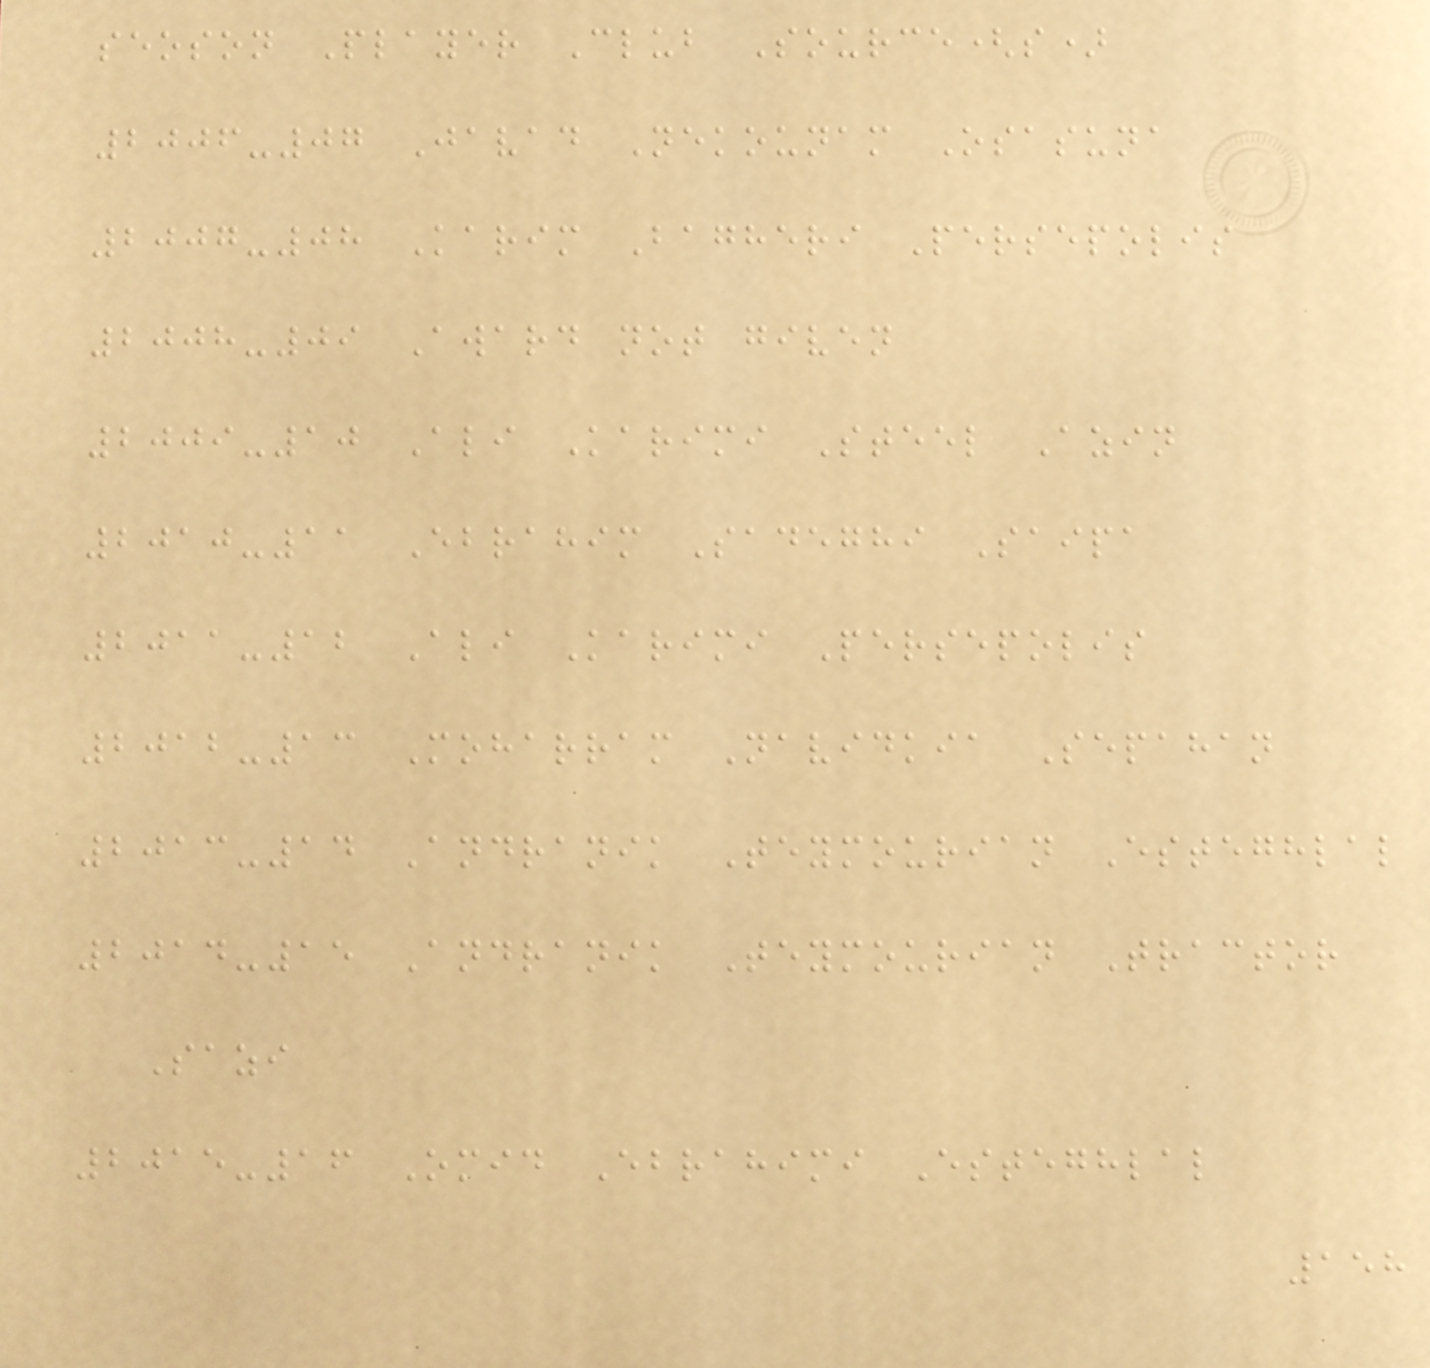seoson Player Club Source(s)
2006-07 Javad Nekounam Osasuna
2007-08 Karim Bagheri Persepolis
2008-09 Award not given
2009-10 Ali Karimi Steel Azin
2010-11 Ebrahim Sadeghi Saipa
2011-12 Ali Karimi Persepolis
2012-13 Moharram Navidkia Sepahan
2013-14 Andranik Teymourian Esteghlal
2014-15 Andranik Teymourian Tractor
Sazi
2015-16 Omid Ebrahimi Esteghlal
158
